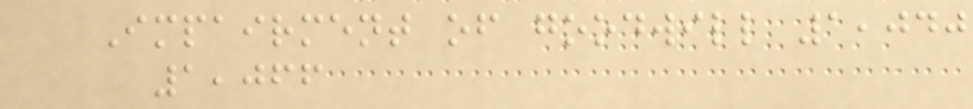Impairment of goodwill 1,040
1,066
